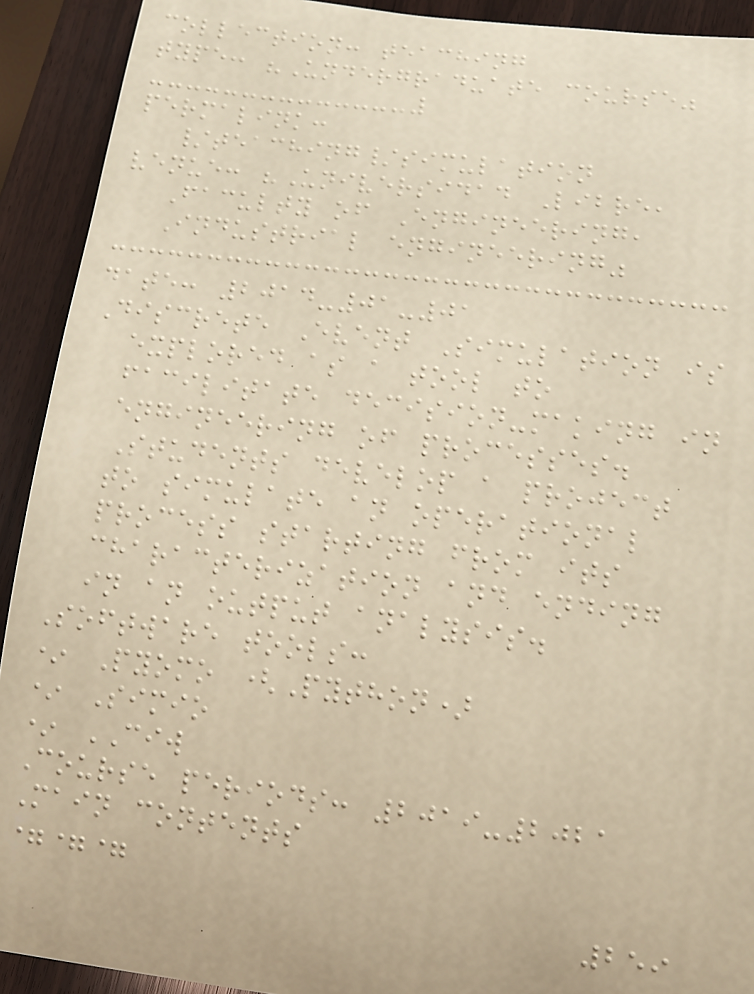collection: teaching
type: "Undergraduate course"
permalink:
/teaching/simulation
venue: "Universidad Libre,
Faculty of Engineering,
Industrial engineering"
date: 2014-01-01
Discrete Event Simulation is
explored as a tool to
facilitate decision-making in
engineering of processes.
Students develop a project
to simulate an operational
process starting from its
characterization and ending
in an output analysis.
Software tools:
* Pyomo (Python)
* Simio
* CIW
Course periods: 2019-2021
Main contents
===
259
